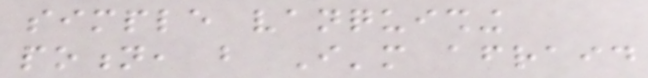simple vanquishing
potion, but I'm afraid
